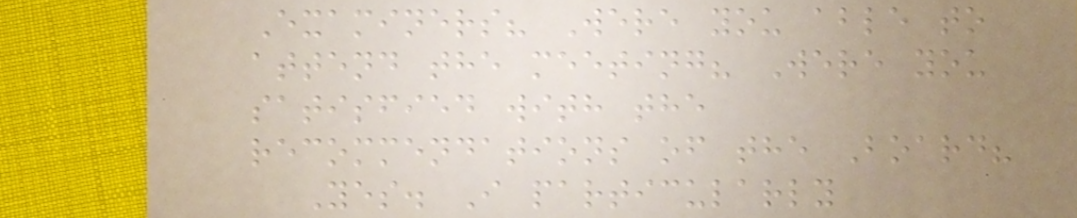Examiners? Were you able to
attend the meeting? Were you
satisfied with the
recommendations of the Board?
Yes. I particularly
